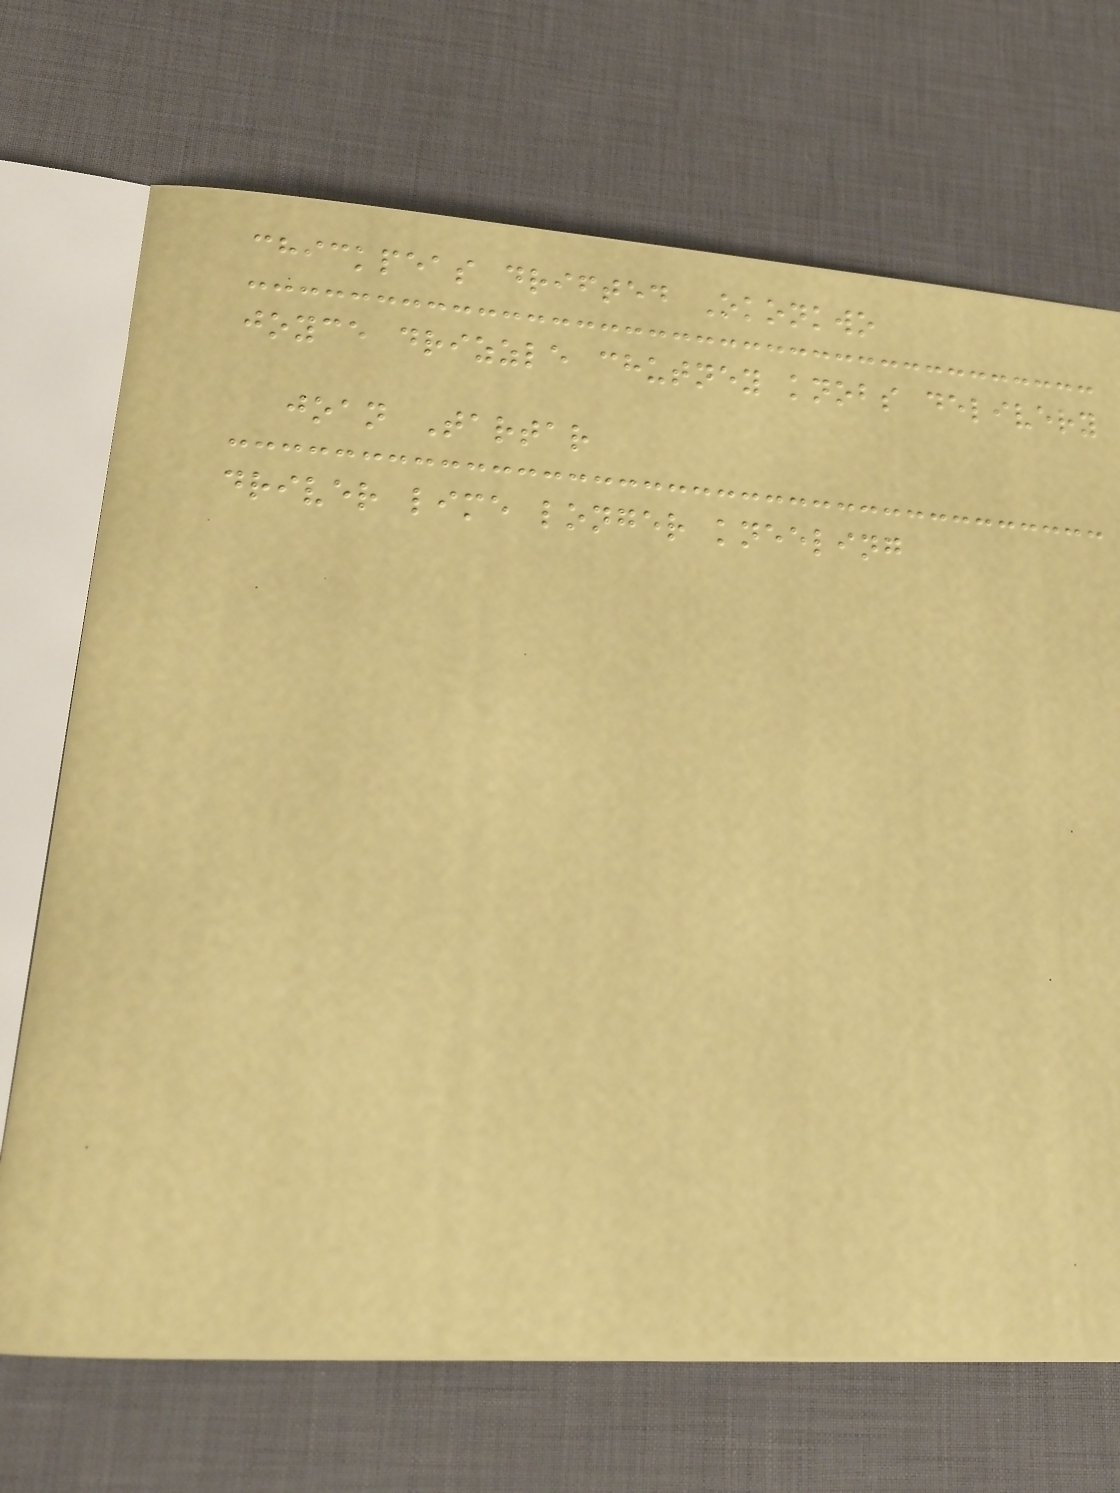chickpeas drifted Okonkwo
joyce drizzle chutney knobs delivery
joan Tartar
driver lime longer kneeling
